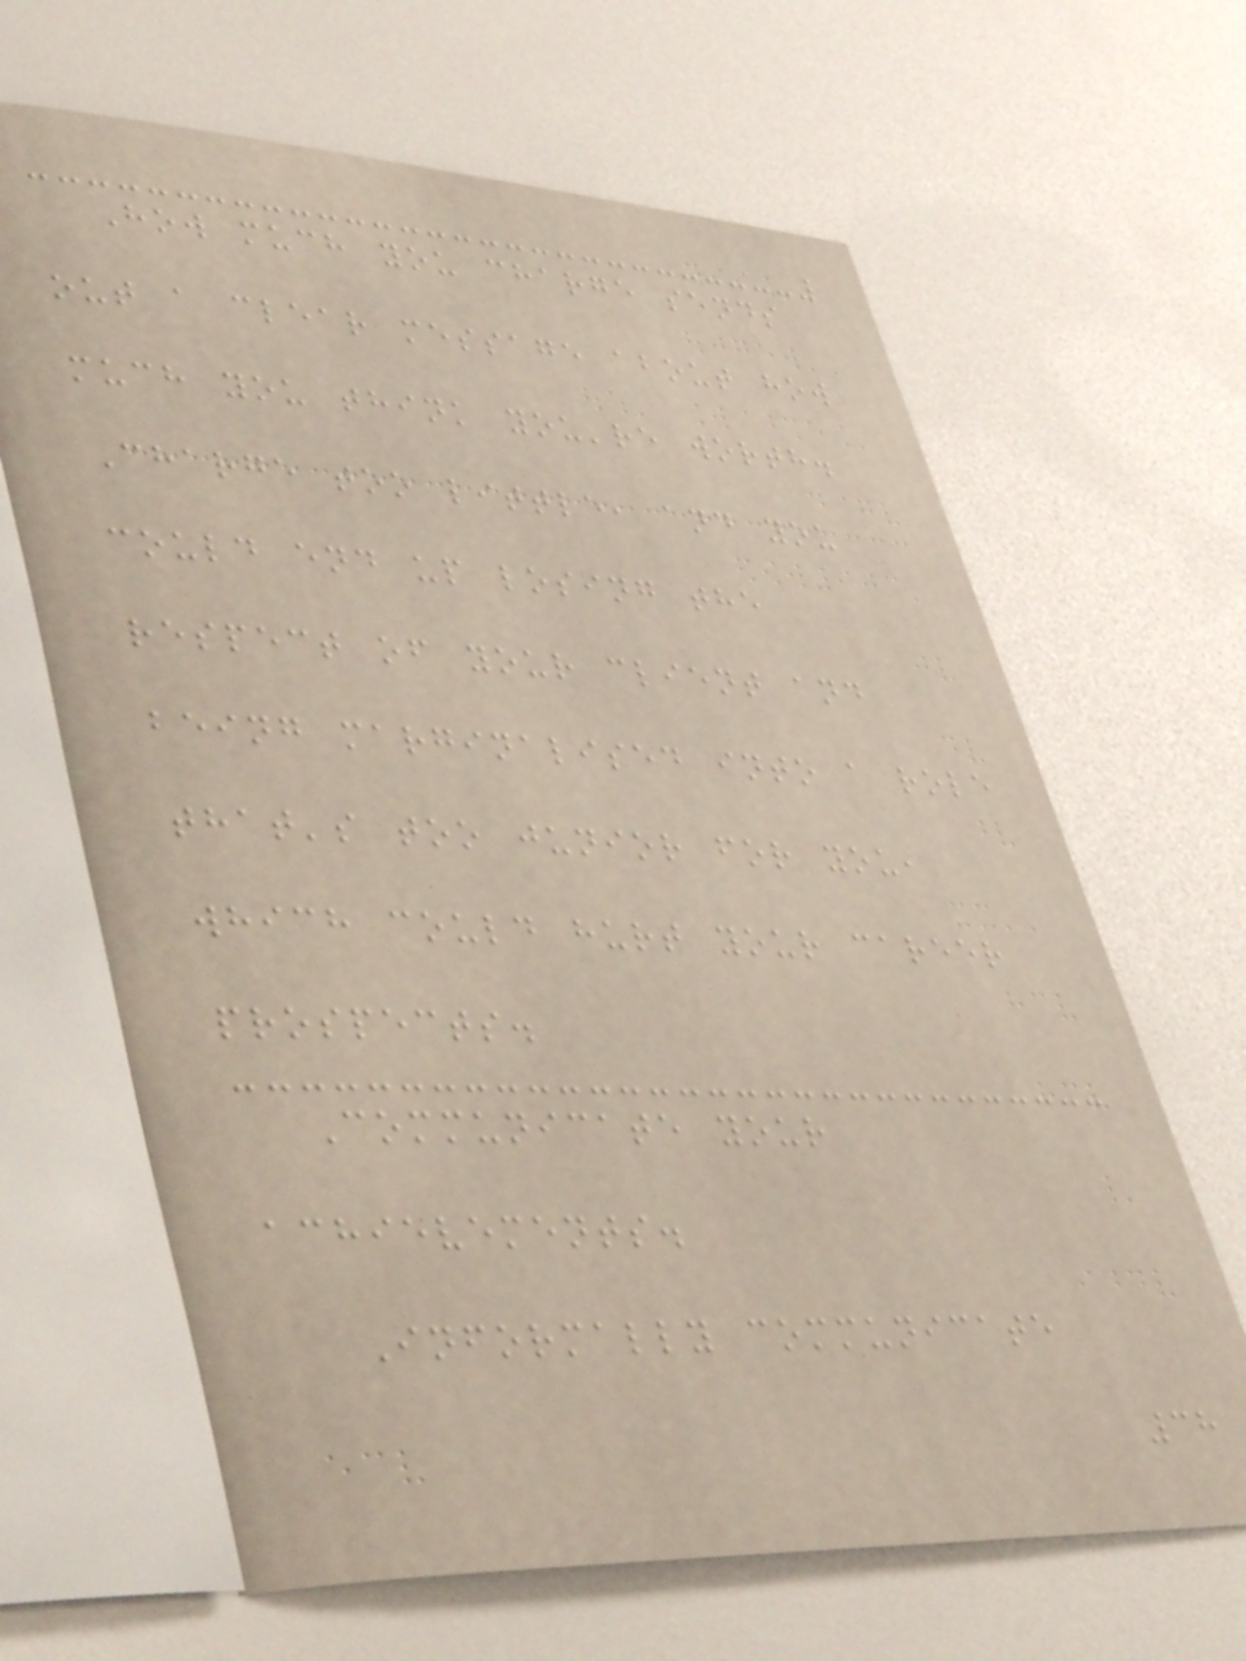How much you charge sends
out a clear message about how
much you think you're worth.
Charge too little, and you
could end up losing the
respect of your client and
being marginalised into a role
that's too junior for you,
which could hurt your career
prospects.
Communicate your
achievements.
Informally communicate
38
